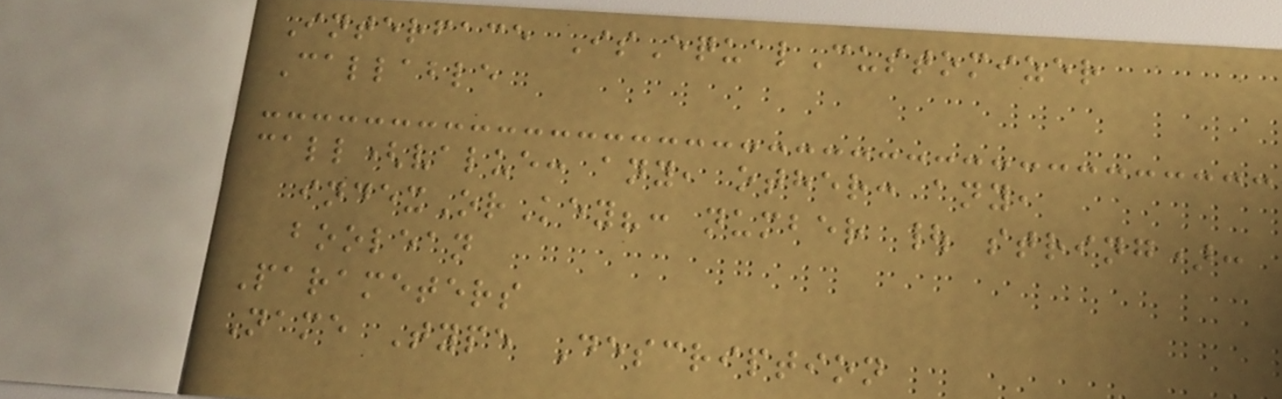Interface IsEqualCustomizer
Callable
call(value: any, other: any,
indexOrKey?: number | string):
boolean
Parameters
Name Type Description
